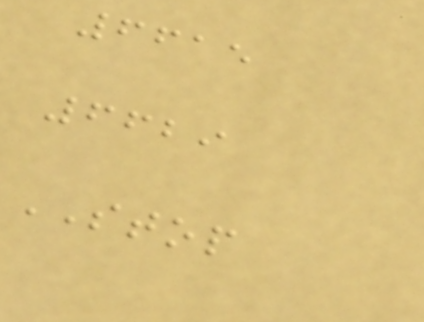6615
6629
STOP
